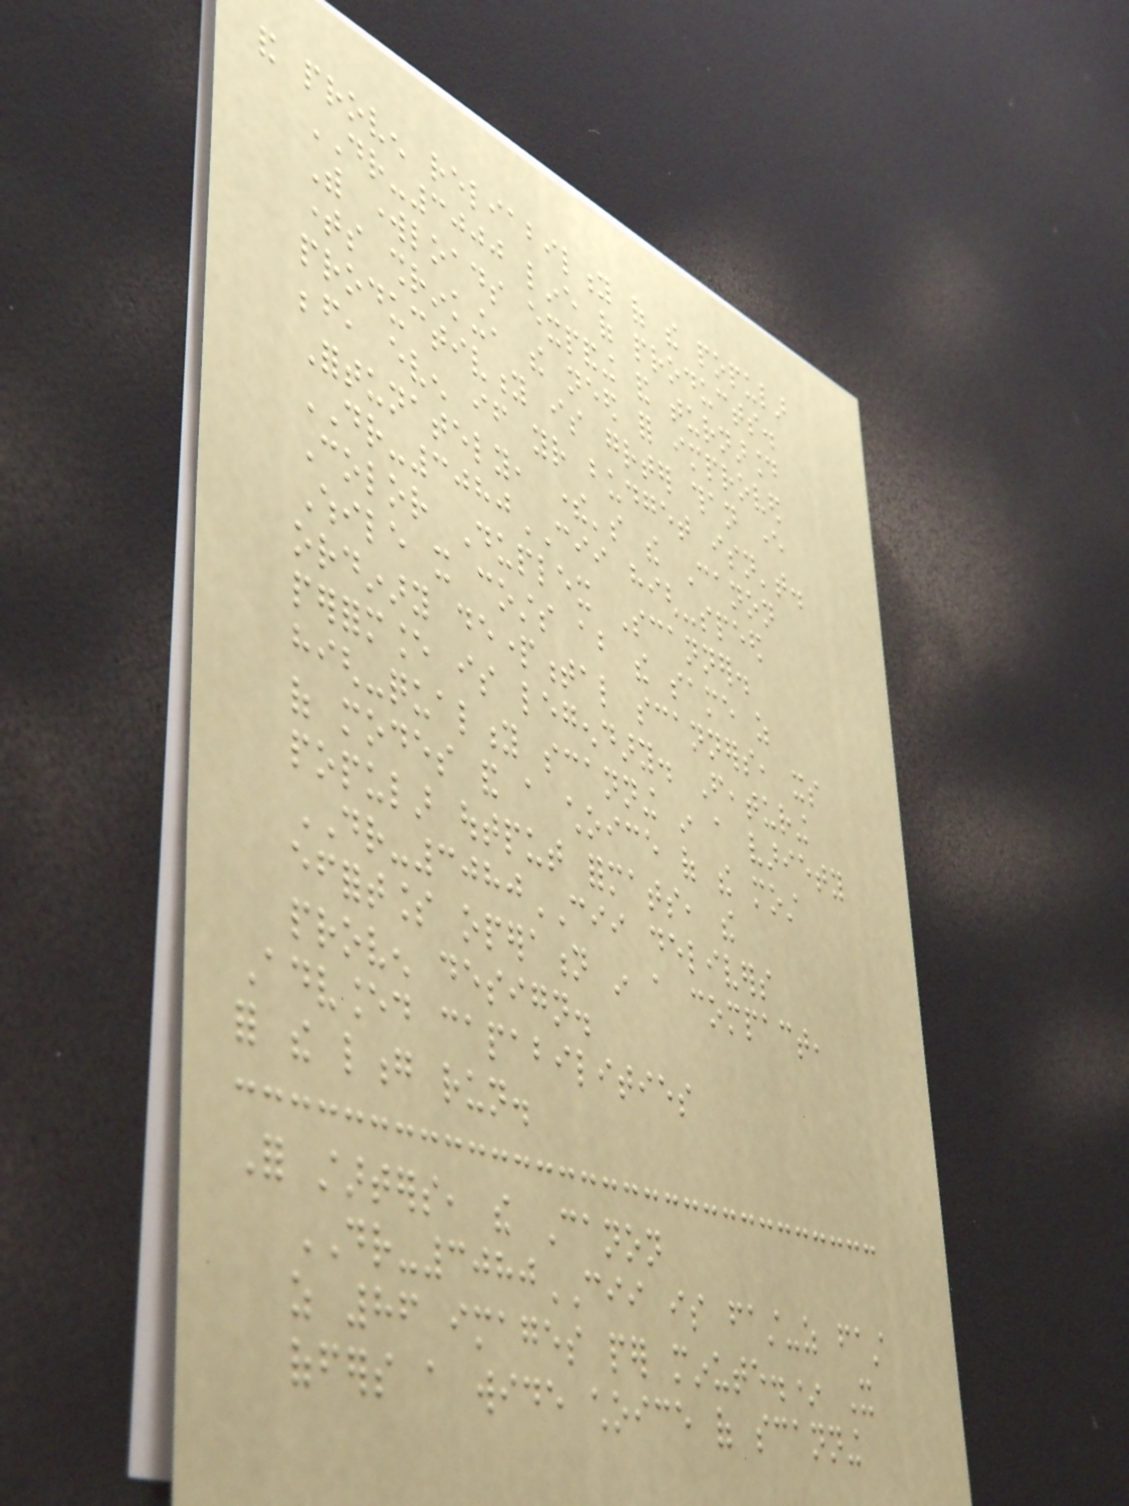and proven reliability of the popular
DR-3000 line of products.
With workloads expanding and turnaround
times shrinking, the need for improved
productivity is greater than ever
before, even if your budget isn't.
Fortunately, there's the Canon
DR-3080CII high-speed
Color Duplex Scanner.
While it costs about the same as
ordinary departmental scanners, its
performance is legendary. Featuring
high-quality scanning in a variety
of modes and a choice of the most
popular output formats, the
DR-3080CII delivers
effortless operation in a compact,
proven design.
Advanced capabilities
for the long run.
For starters, the Canon
DR-3080CII is fast-as fast
as 86 images per minute.* It
offers a wide choice of scanning
